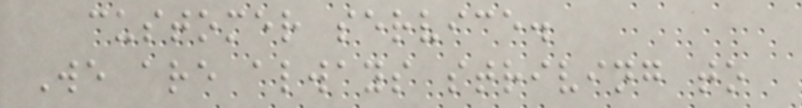customer service.
We are always striving to
